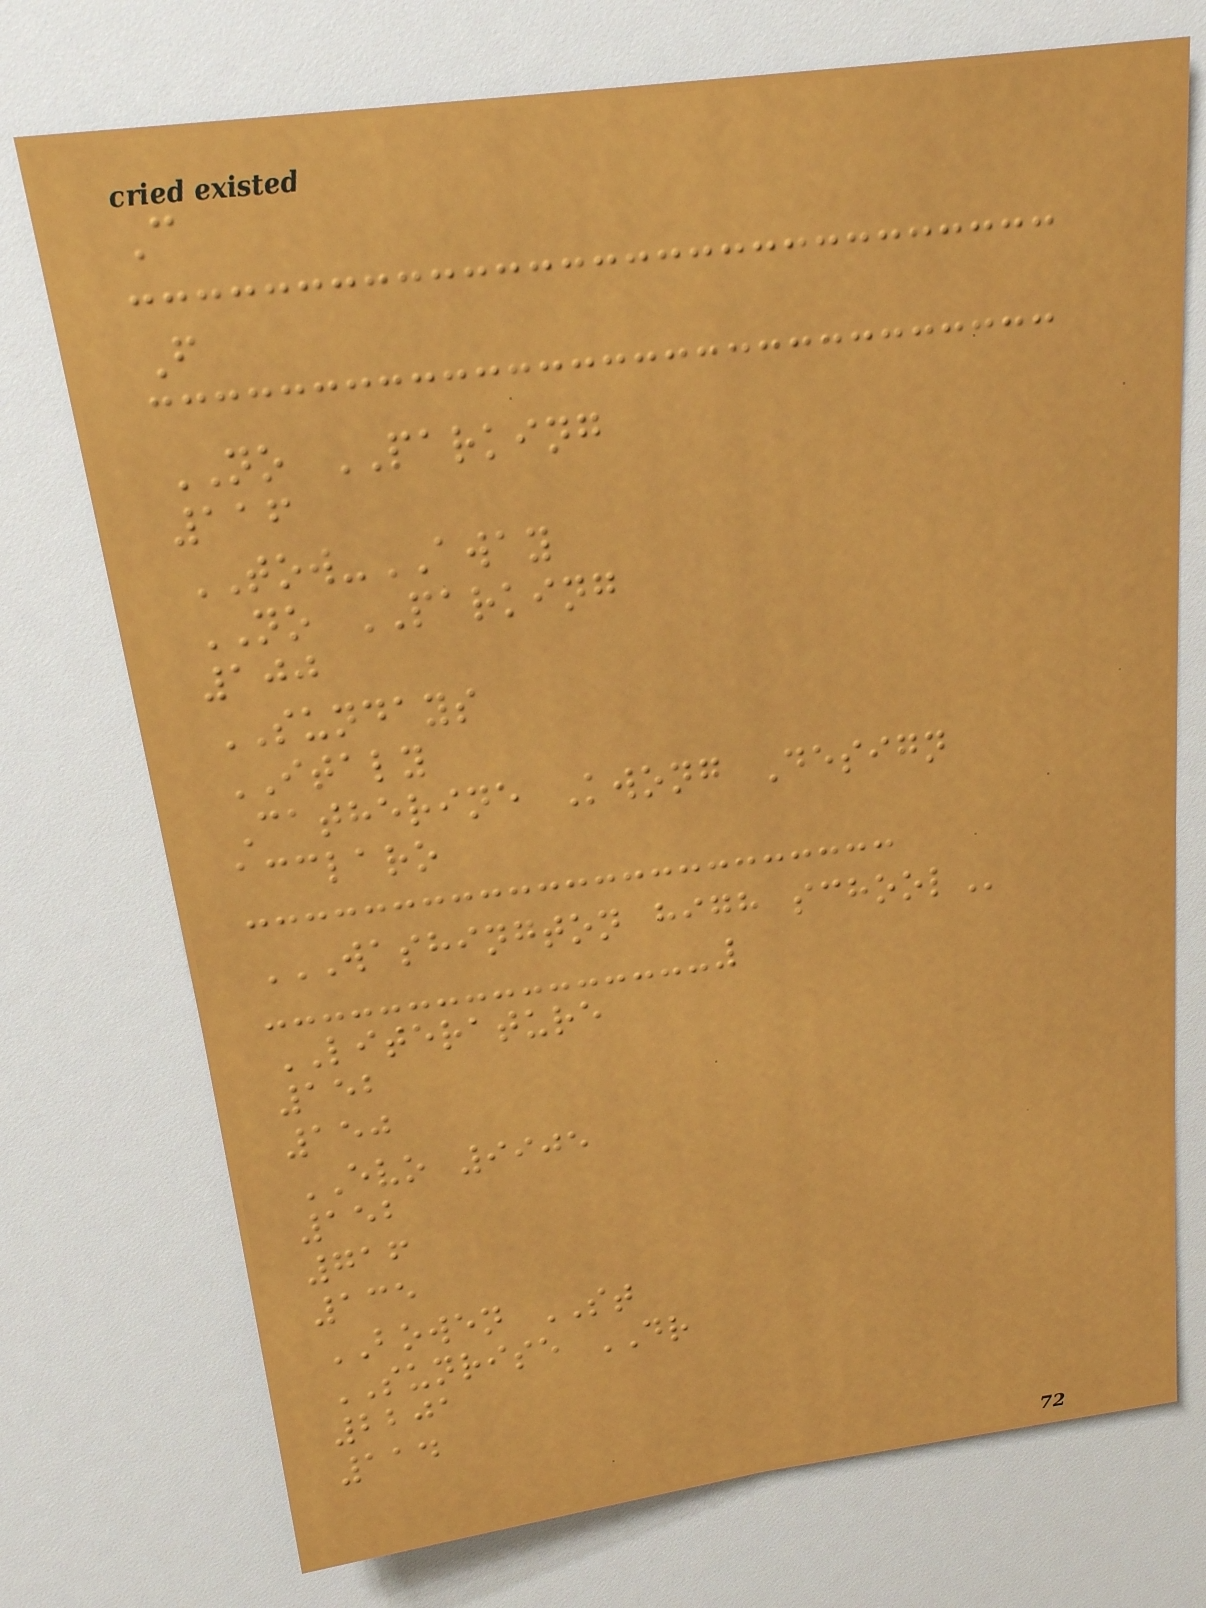C
F
NO PARKING
116
TOW-AWAY
NO PARKING
100
SUNDAYS
ITALY
Catherine Kwong Design
acclaro
WASHINGTON HIGH SCHOOL
LITERATURE
152
150
EVO 9905
152
716
135
BOWEN ST
SUNRISE DR
2201
114
